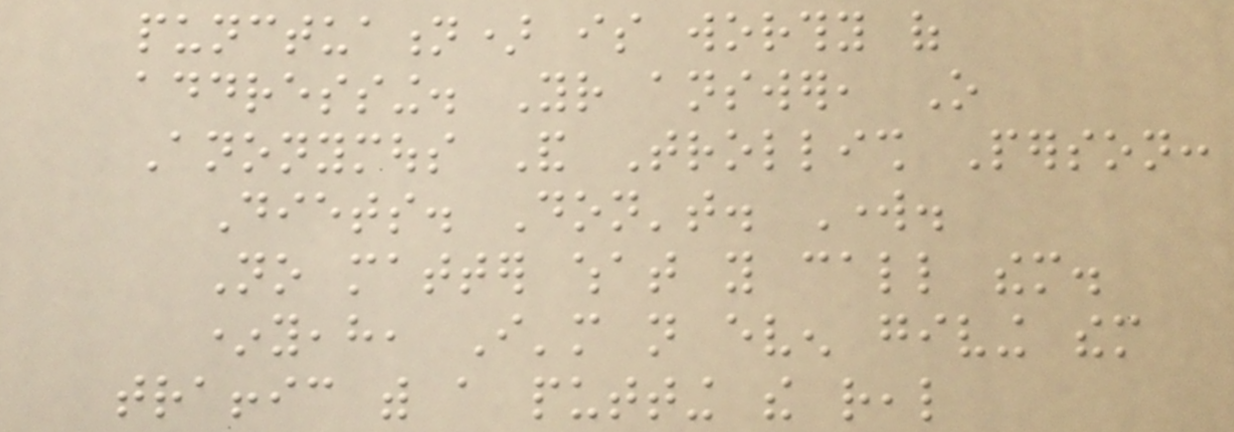punctuation) is worthy of
addressing. Your answer, O
Anonymous And Trollish Person:
Diets. Don't. Work.
No matter what you call them.
*yeah, I'm not even giving them
traffic with a putting the real
